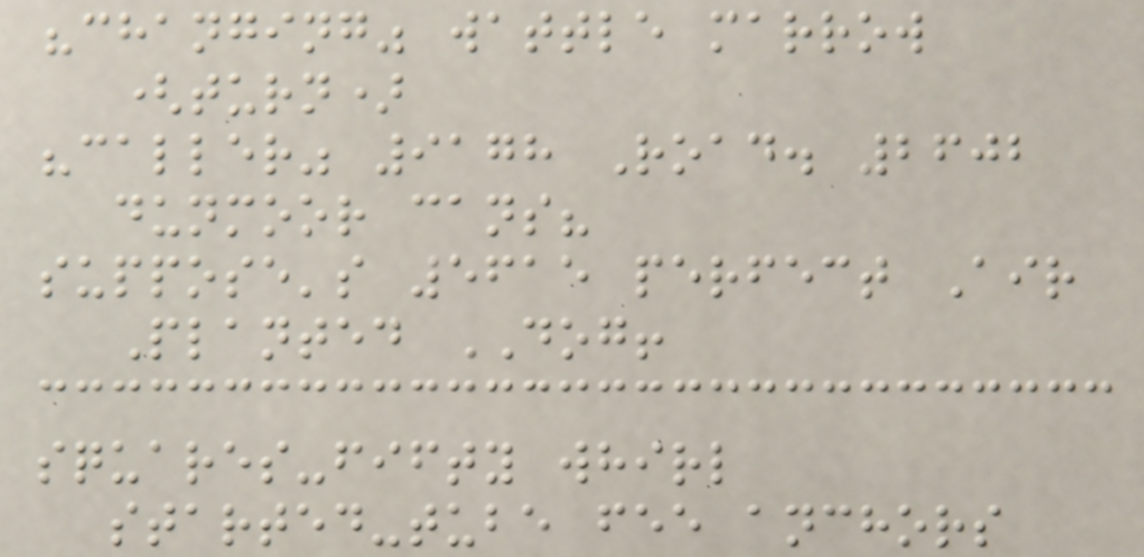"changing" wattle marrow
(turn)
"caller" 9178 Road. 2602
dunmoor cans?
suppose's 5615 perfect Air
Planted DOG!
squares-fifty whirl
started-tube fee anchors
